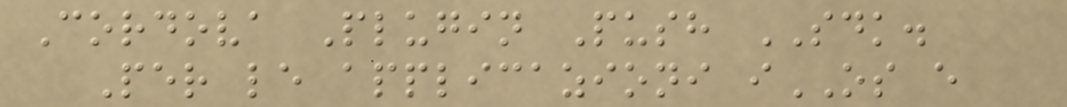Cordova Plugin Push SDK.
Per le applicazioni iOS e
